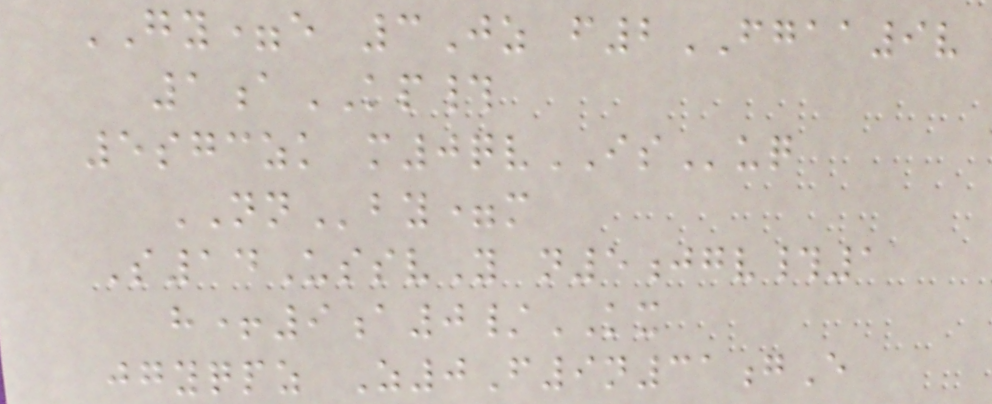GY=e 3Jz f2FGAA9v
1aKP#
5sgczk m0qvISuq
NNby=m
S14UssvY n5jgv#1
h+9a0/KX
jgyqpz Z0F9n31gE
